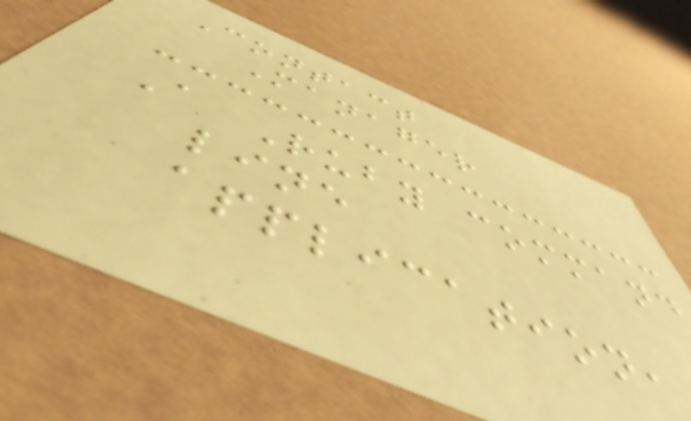Contact
Manager
A Ruby command
line
application,
